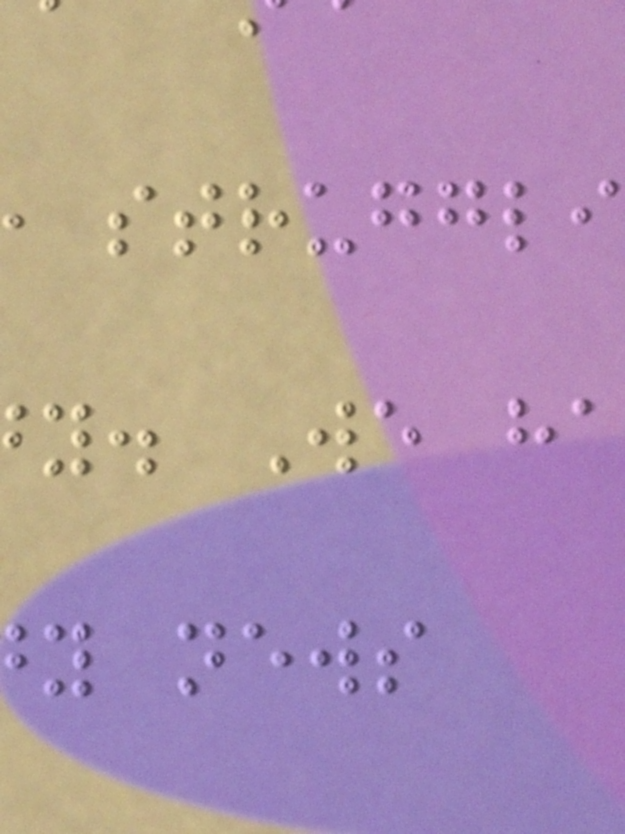struggli
y. We ha
y news
